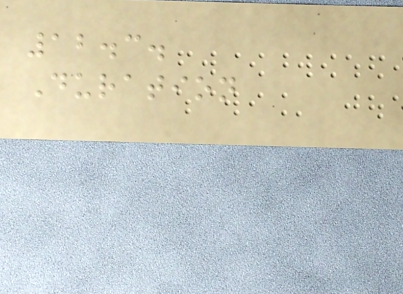12.3.
Duration
